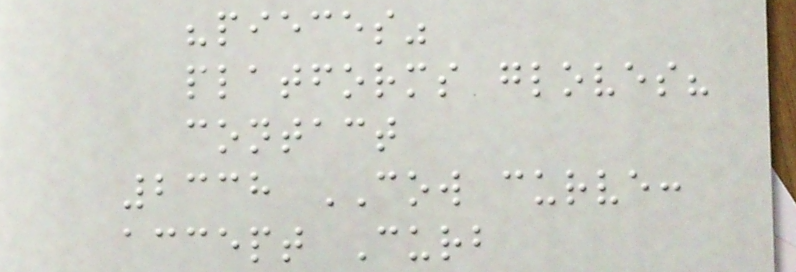"pieces"
platforms gloves?
contact
2338 COW curve:
accept Curb
